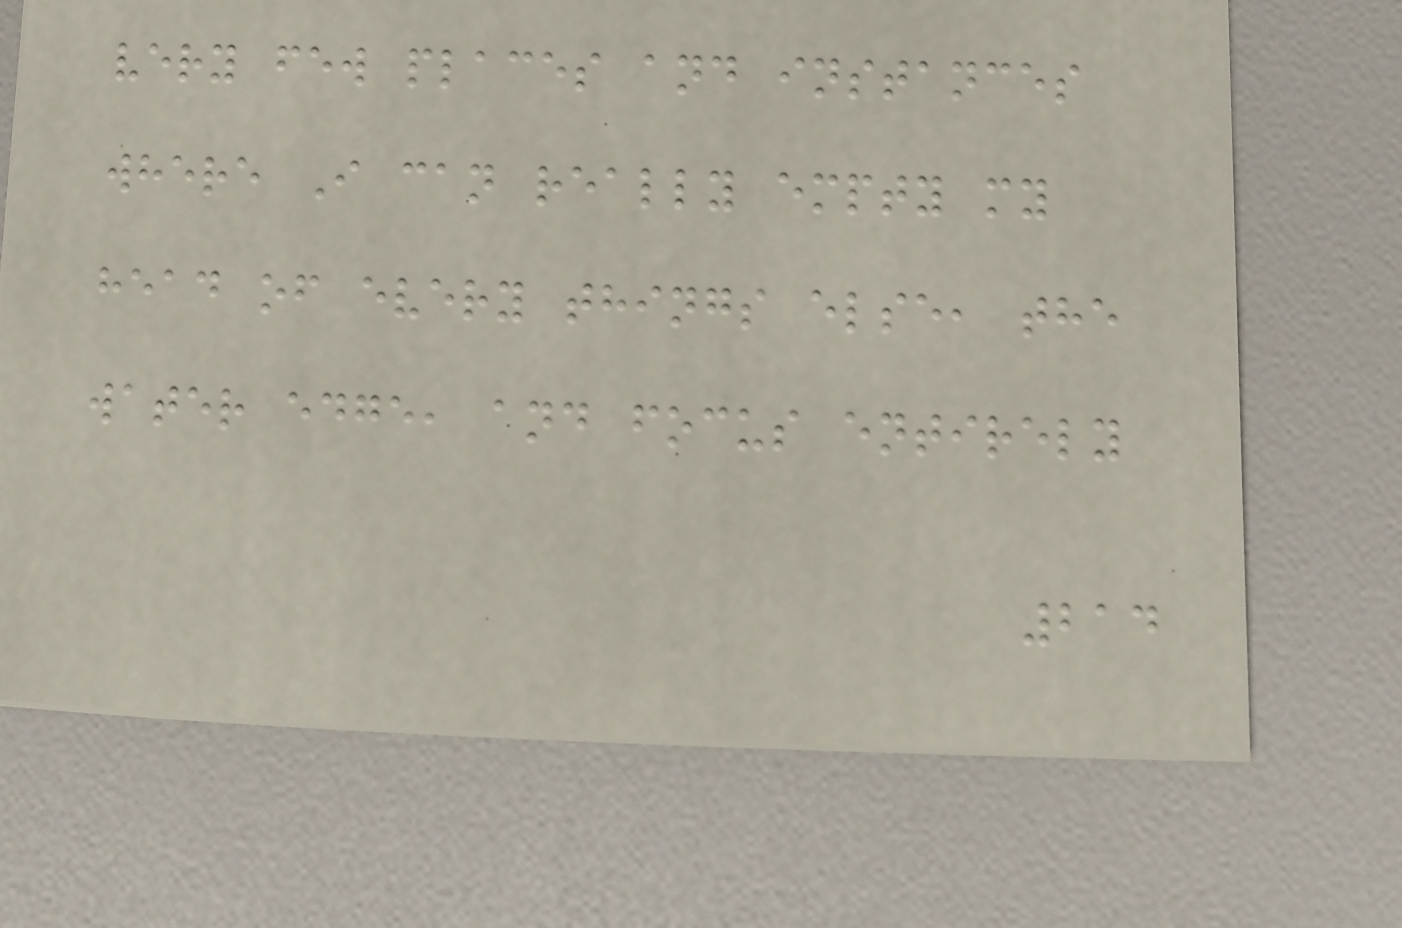very few places and instances
where I can really empty my
head of every things else, the
water edge, and focus entirely
214
